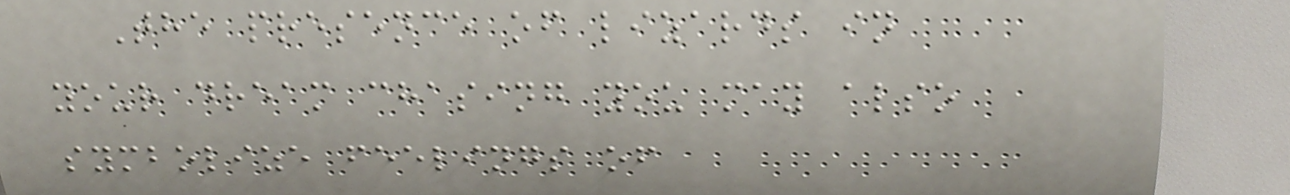The presence of lizards in
your dream chasing you may also
symbolize feelings of
